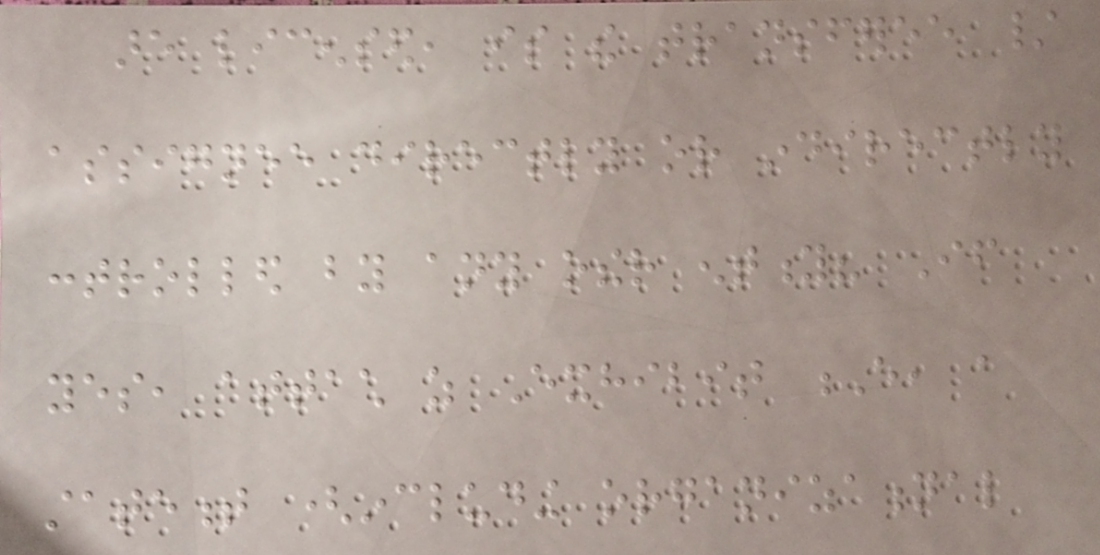are licensed, is the transferee /
assignee directly or indirectly
controlled by any other entity? If
yes, attach as Exhibit E, a
statement (including organizational
